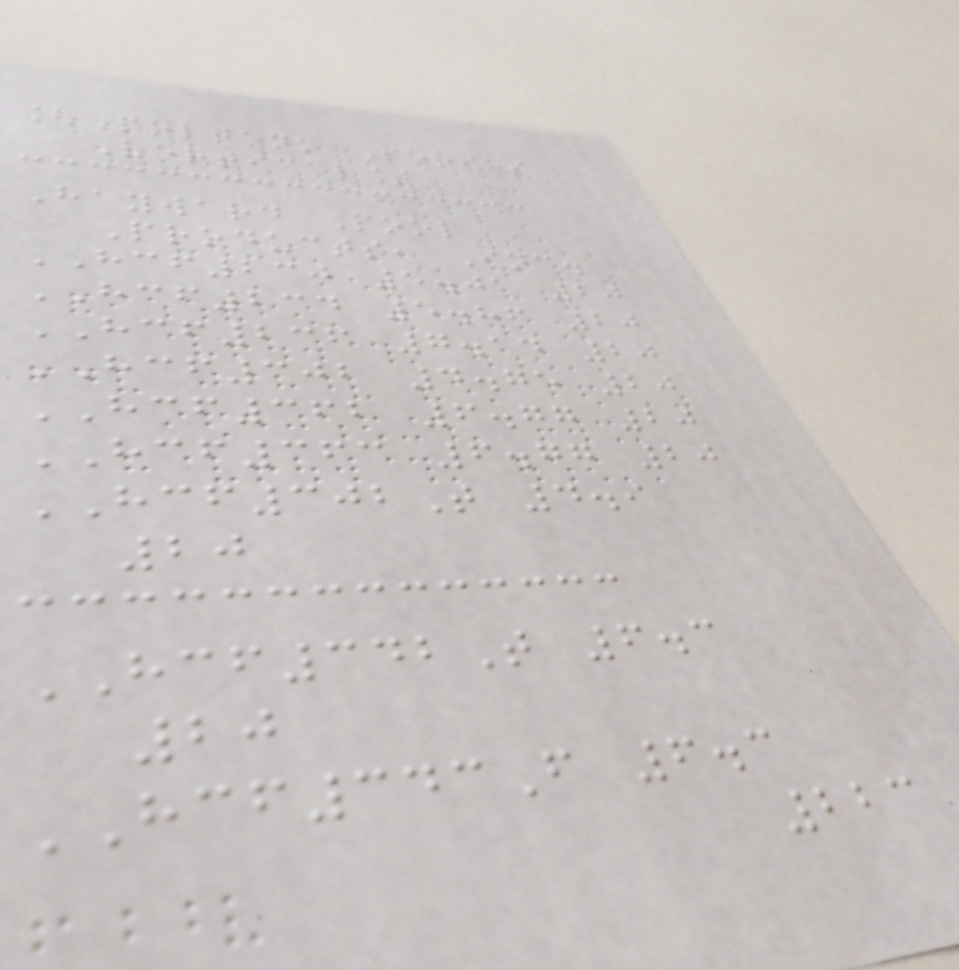[Poltank Series
Vertical]
Hayward Pool
Products, Inc.
HCF230 5.01 20
HCF234 5.86 20
HCF236 7.14 20
HCF302 4.75 20
HCF362 6.77 20
HCF363 6.77 20
HCF302T 4.9
20
HCF342T 6.3
20
HCF343F 6.3
223
